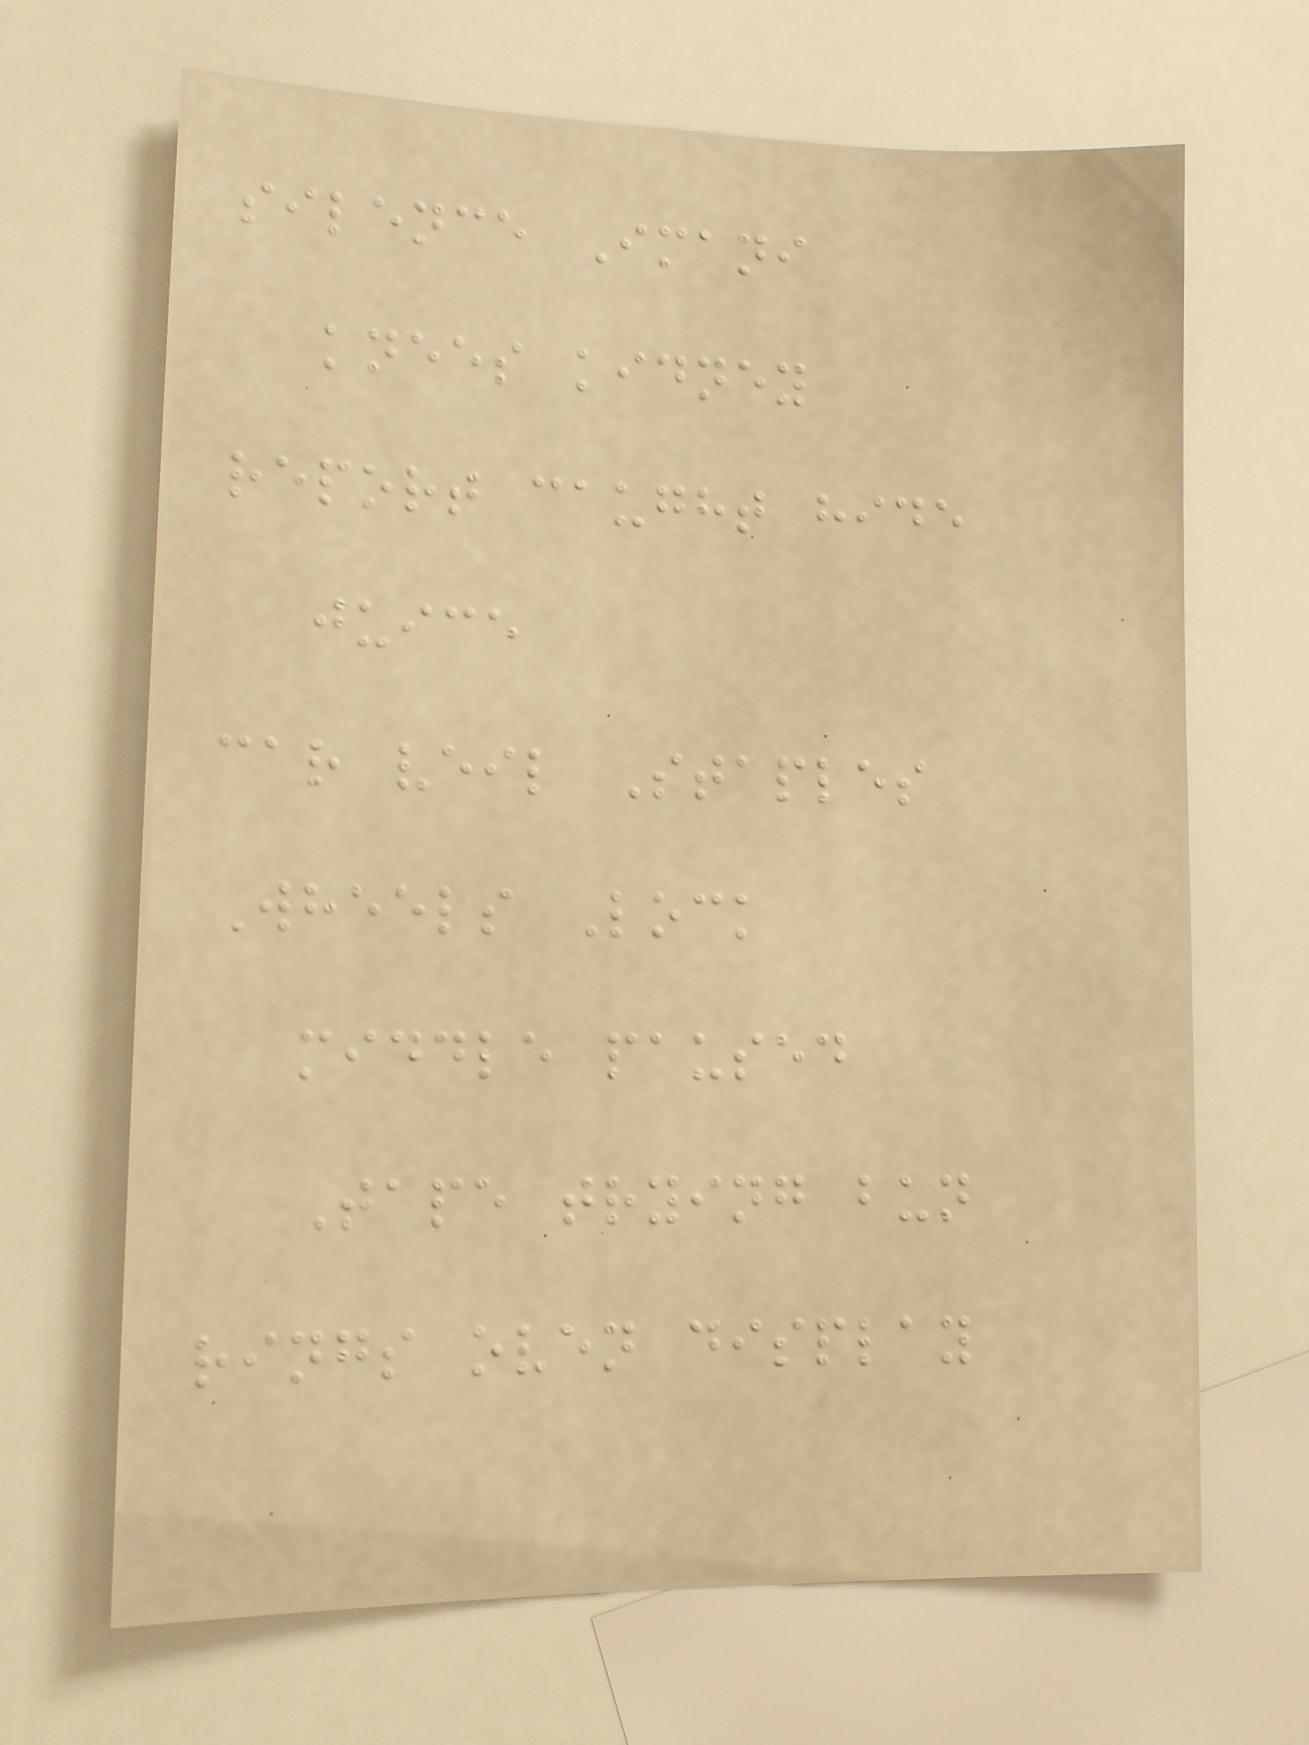silence Imani
knees kidney
report caught hide
juice
car veil Staples
Wheels Lock
middle paused
Tape trying bun
rings oven display
